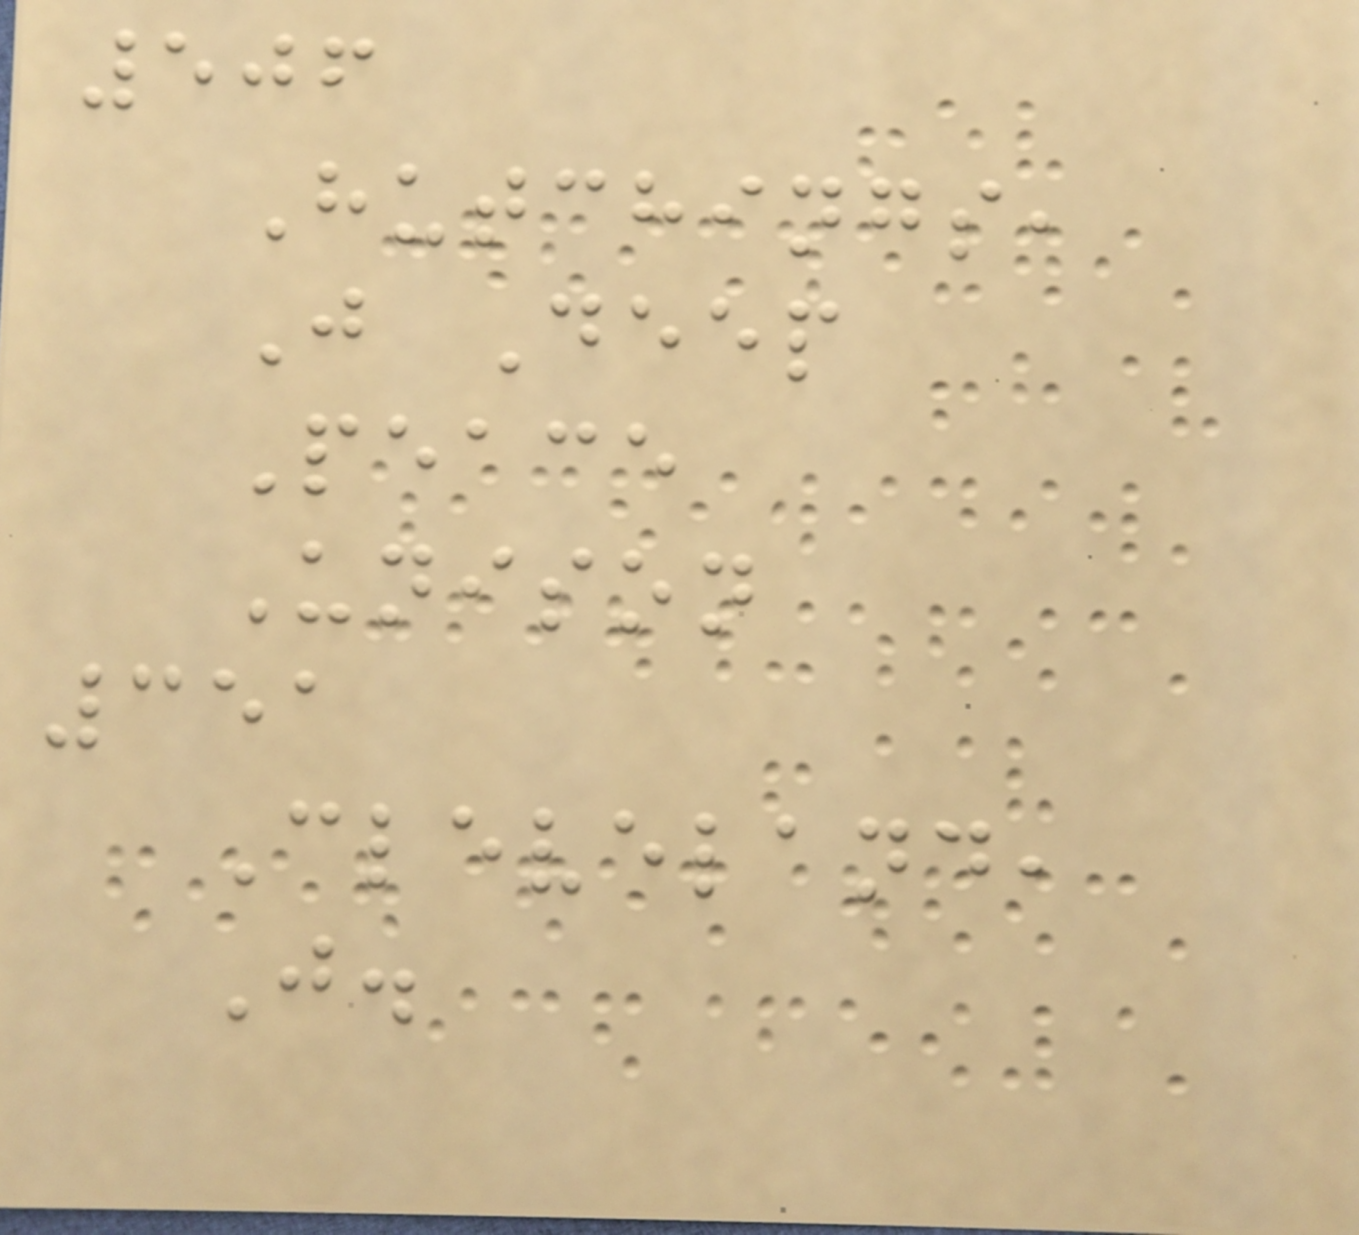506
Hutchings,
J Deep
Peace
Unison
351
Cleveland,
J.
